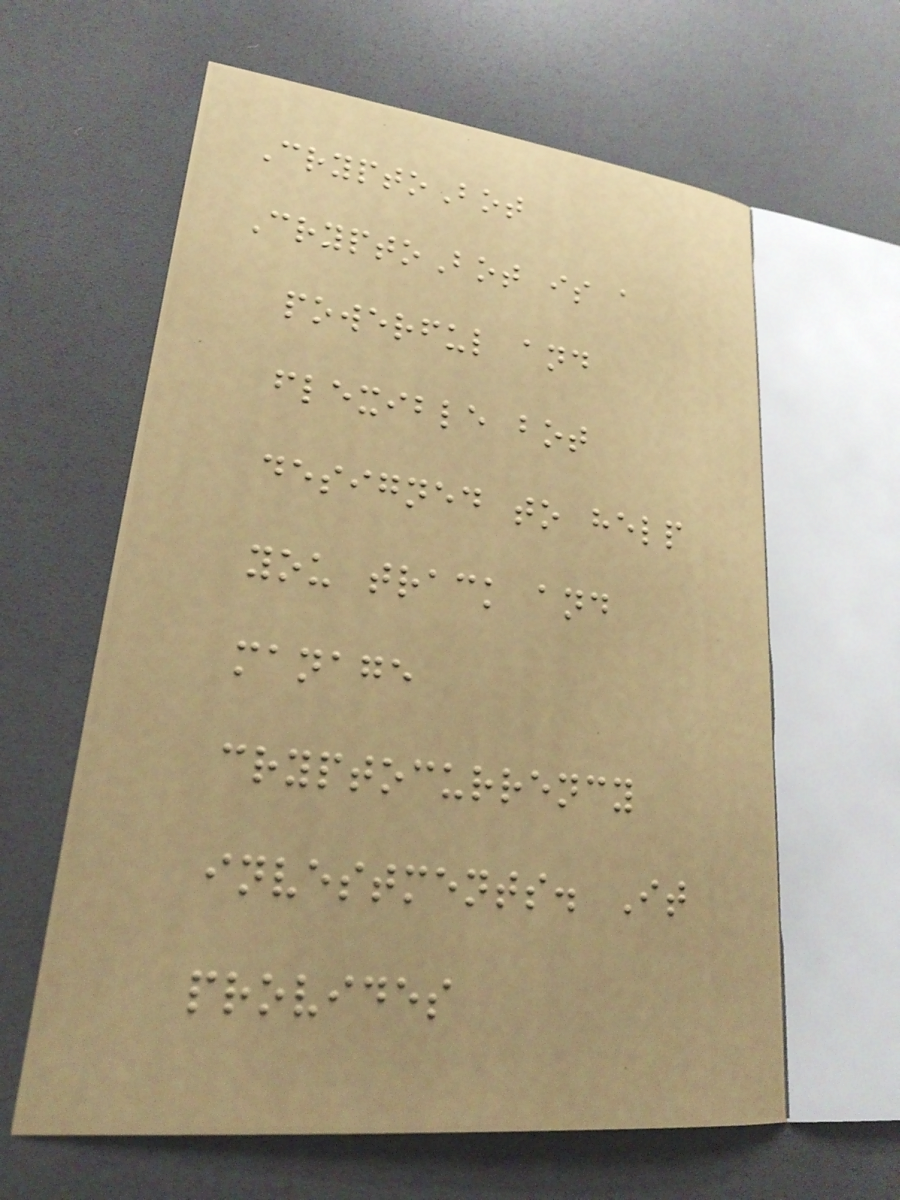CryptoBot
CryptoBot is a
powerful and
flexible bot
designed to help
you track and
manage
cryptocurrency
investments. It
provides
